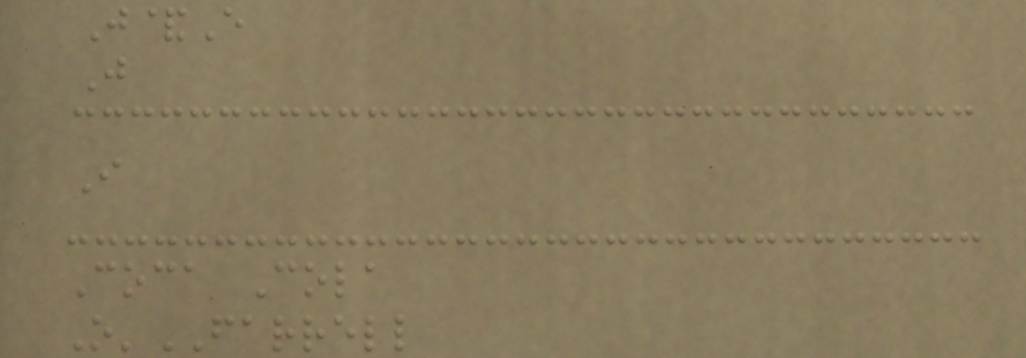J&E
J
I
Coca Cola
O'FARRELL
